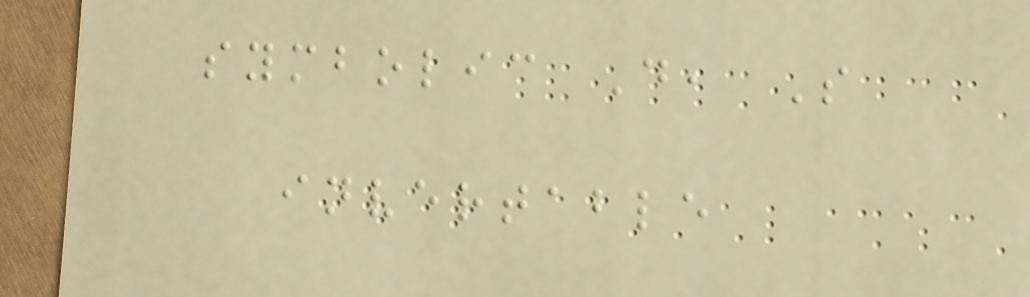symbolic D, S
invertable
